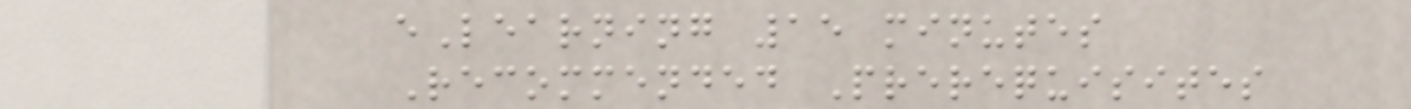eLearning 15 minutes
Recommended Prerequisites
